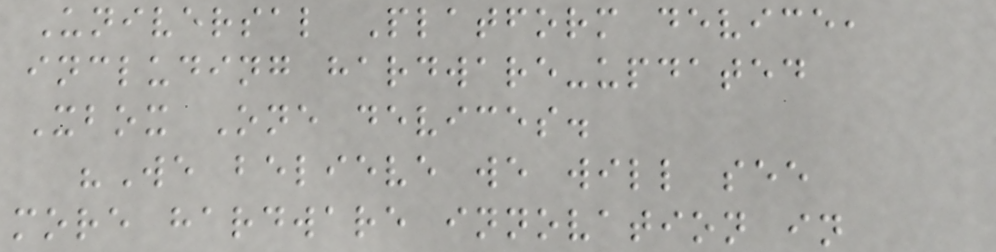Universal Platform device,
including hardware-updated
Xbox One devices.
"We believe we will see
more hardware innovation in
